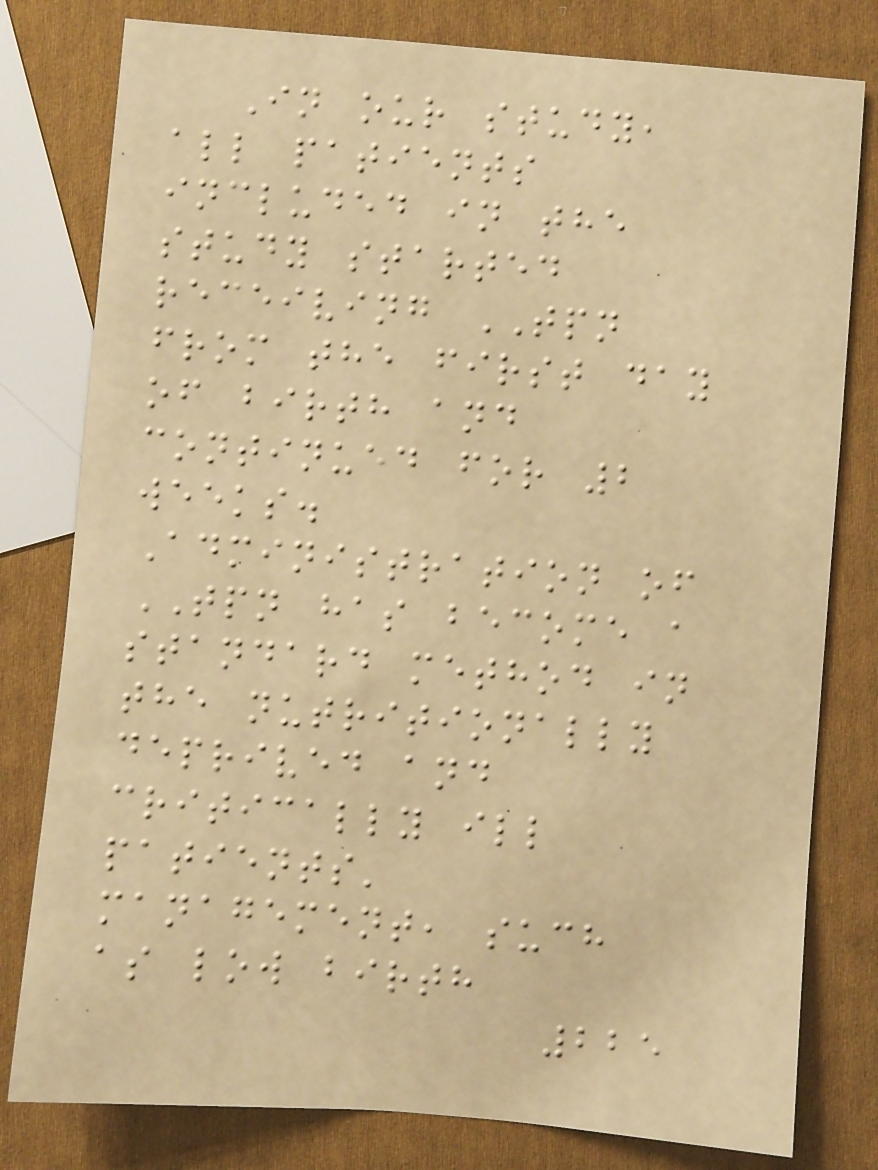In our study,
all patients
included in the
study started
receiving TPN
from the first day
of birth and
continued for 2
weeks.
Administration of
TPN has become a
standard method in
the nutritionally
deprived and
critically ill
patients'
management, such
as low birth
225
